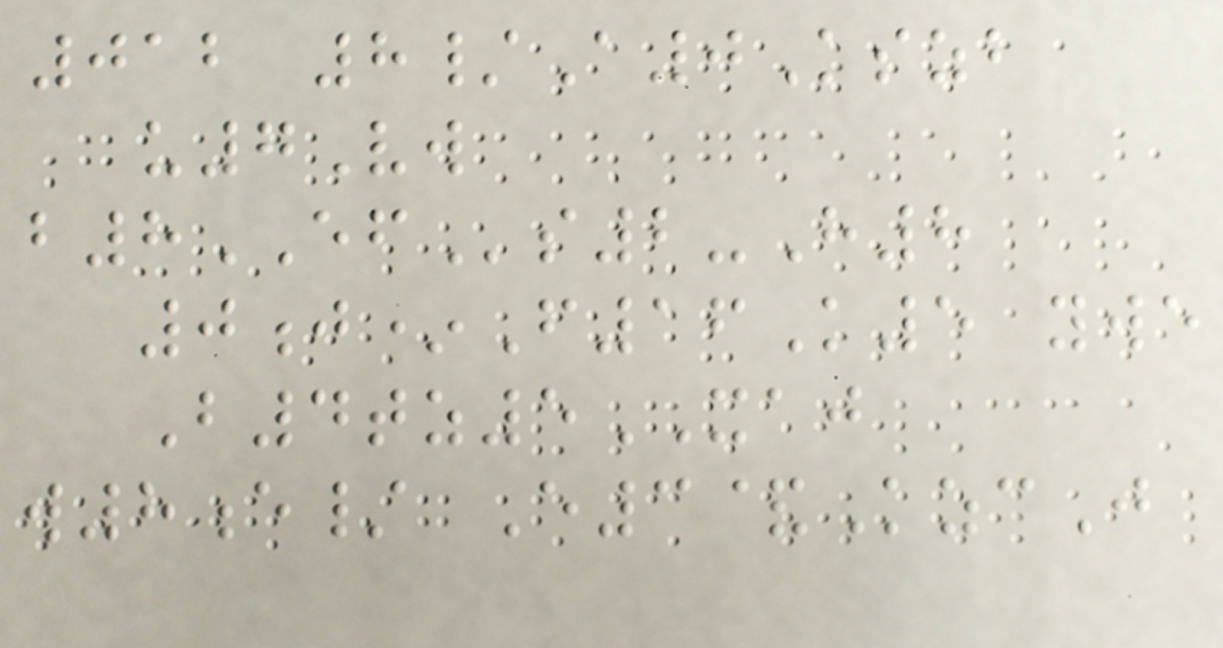012 8/A0Kszb
u7Vw
b8EFs2-H8
0j*F16K5 ywe
B4tz5XAJ
w8e/ E3&KzcJ
